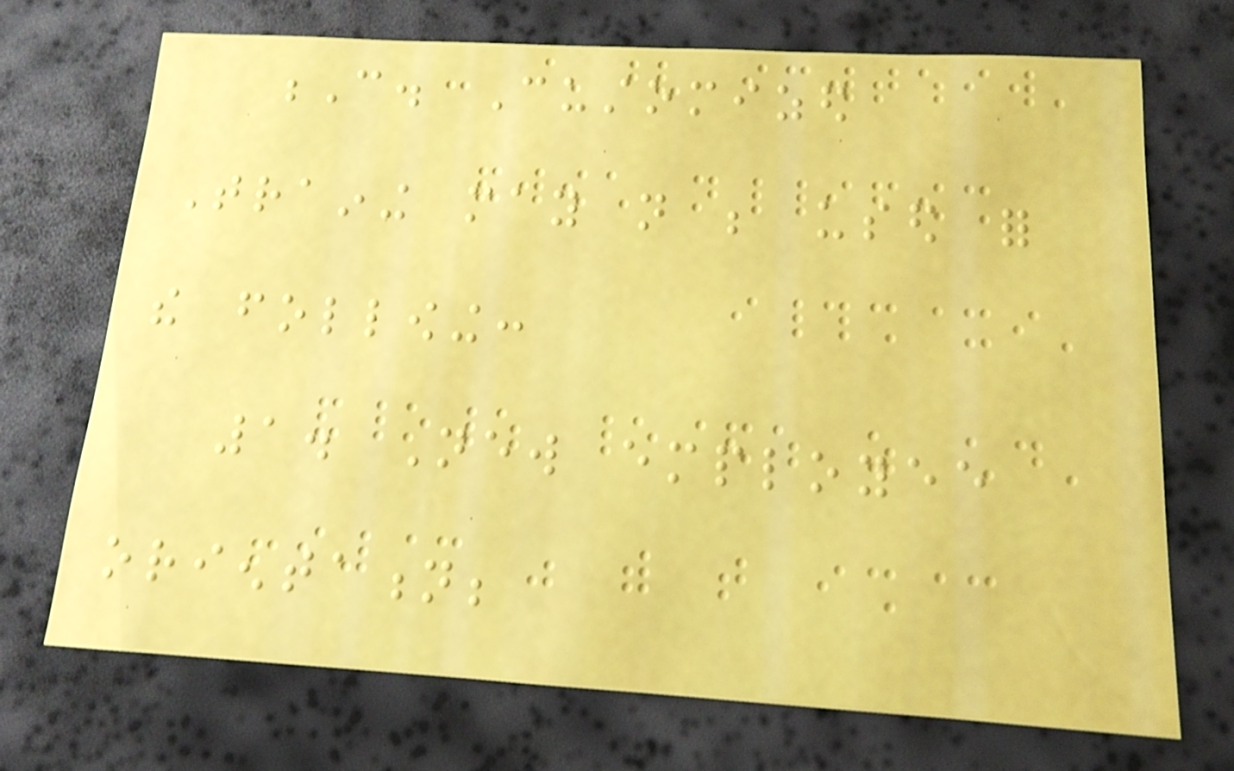C. Customized
Training may not be used for
the following:
1. New employee
orientation;
